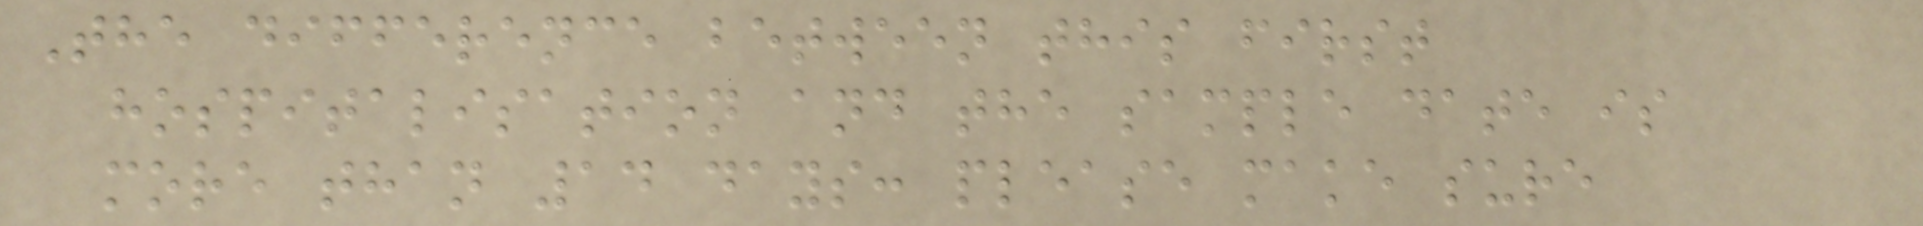The difference between this first
hospitalisation and the sample date is
more than 14 days: please make sure
